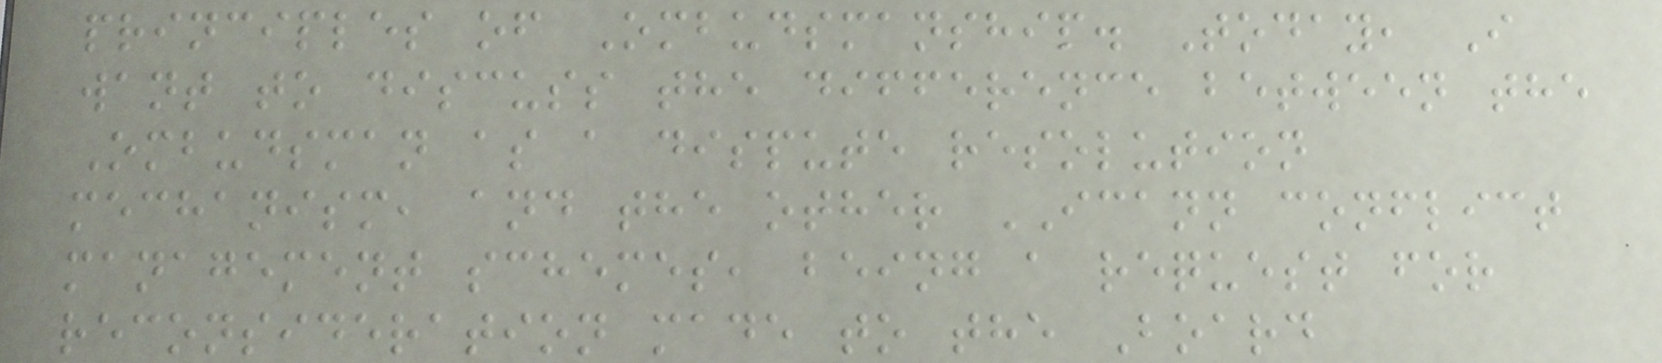principles of Ombudsmanship. Today, I
want to discuss the difference between the
Ombudsman as a dispute resolution
mechanism, and the other ICANN conflict
management schemes, being a request for
reconsideration made to the Board
